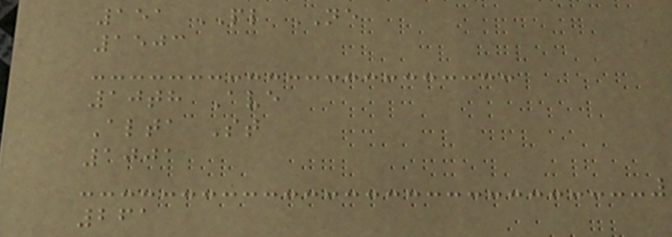151 PL NE
1503
10th Ave
Alta St
1001
261
